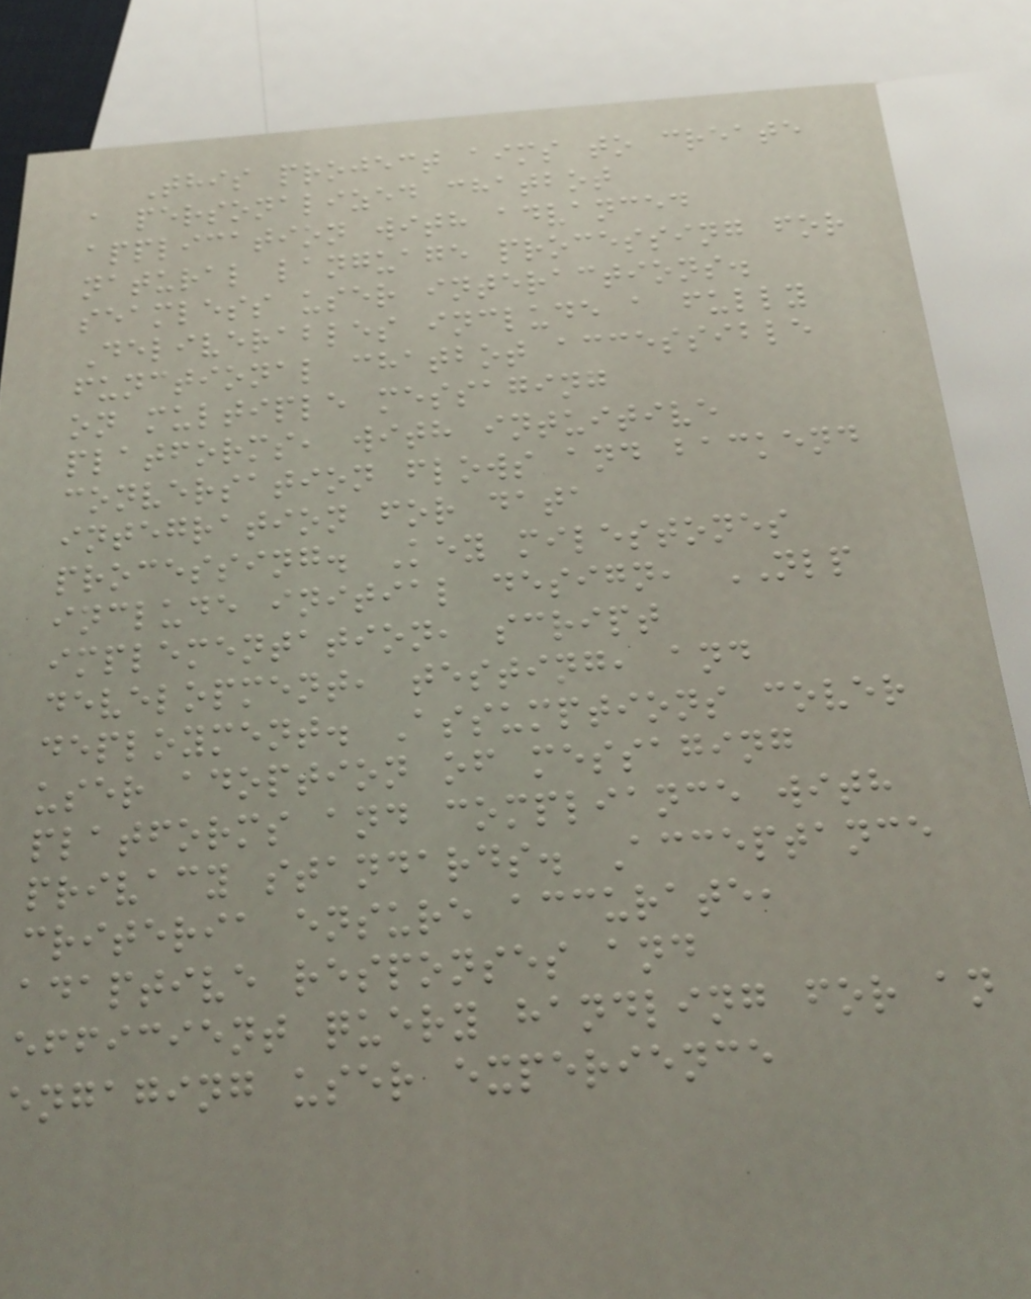This project aims to create
a personalized chatbot
application with advanced
natural language processing for
seamless user interactions.
Deliverables include a fully
functional chatbot accessible
on multiple messaging
platforms, with intuitive
conversation flows and backend
integration for data
processing. Key milestones
include initial design, NLP
implementation, script
development, testing, and
deployment. Assumptions cover
user adoption of messaging
platforms and compliance with
privacy standards. Acceptance
criteria ensure accurate,
adaptive responses and
efficient query handling for an
engaging user experience
